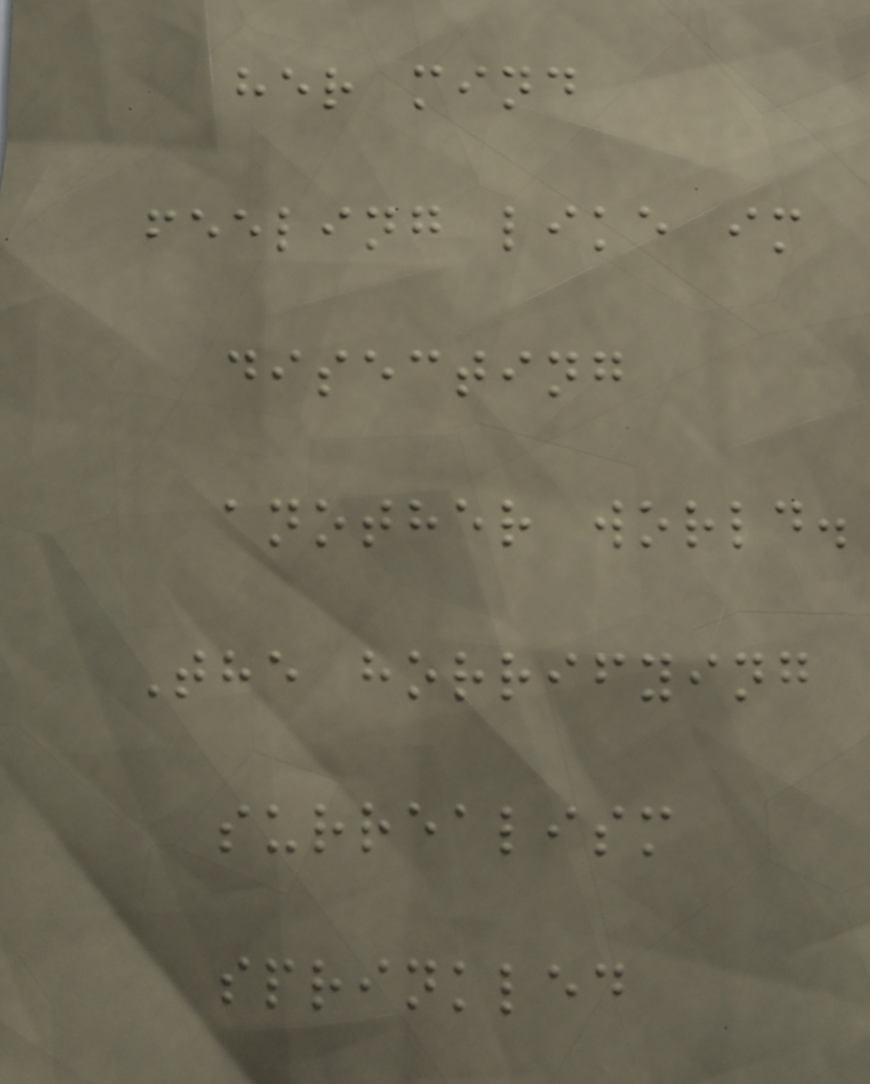her mind
feeling like im
disecting
another world.
The horrifying
surrealism
sprinkled
